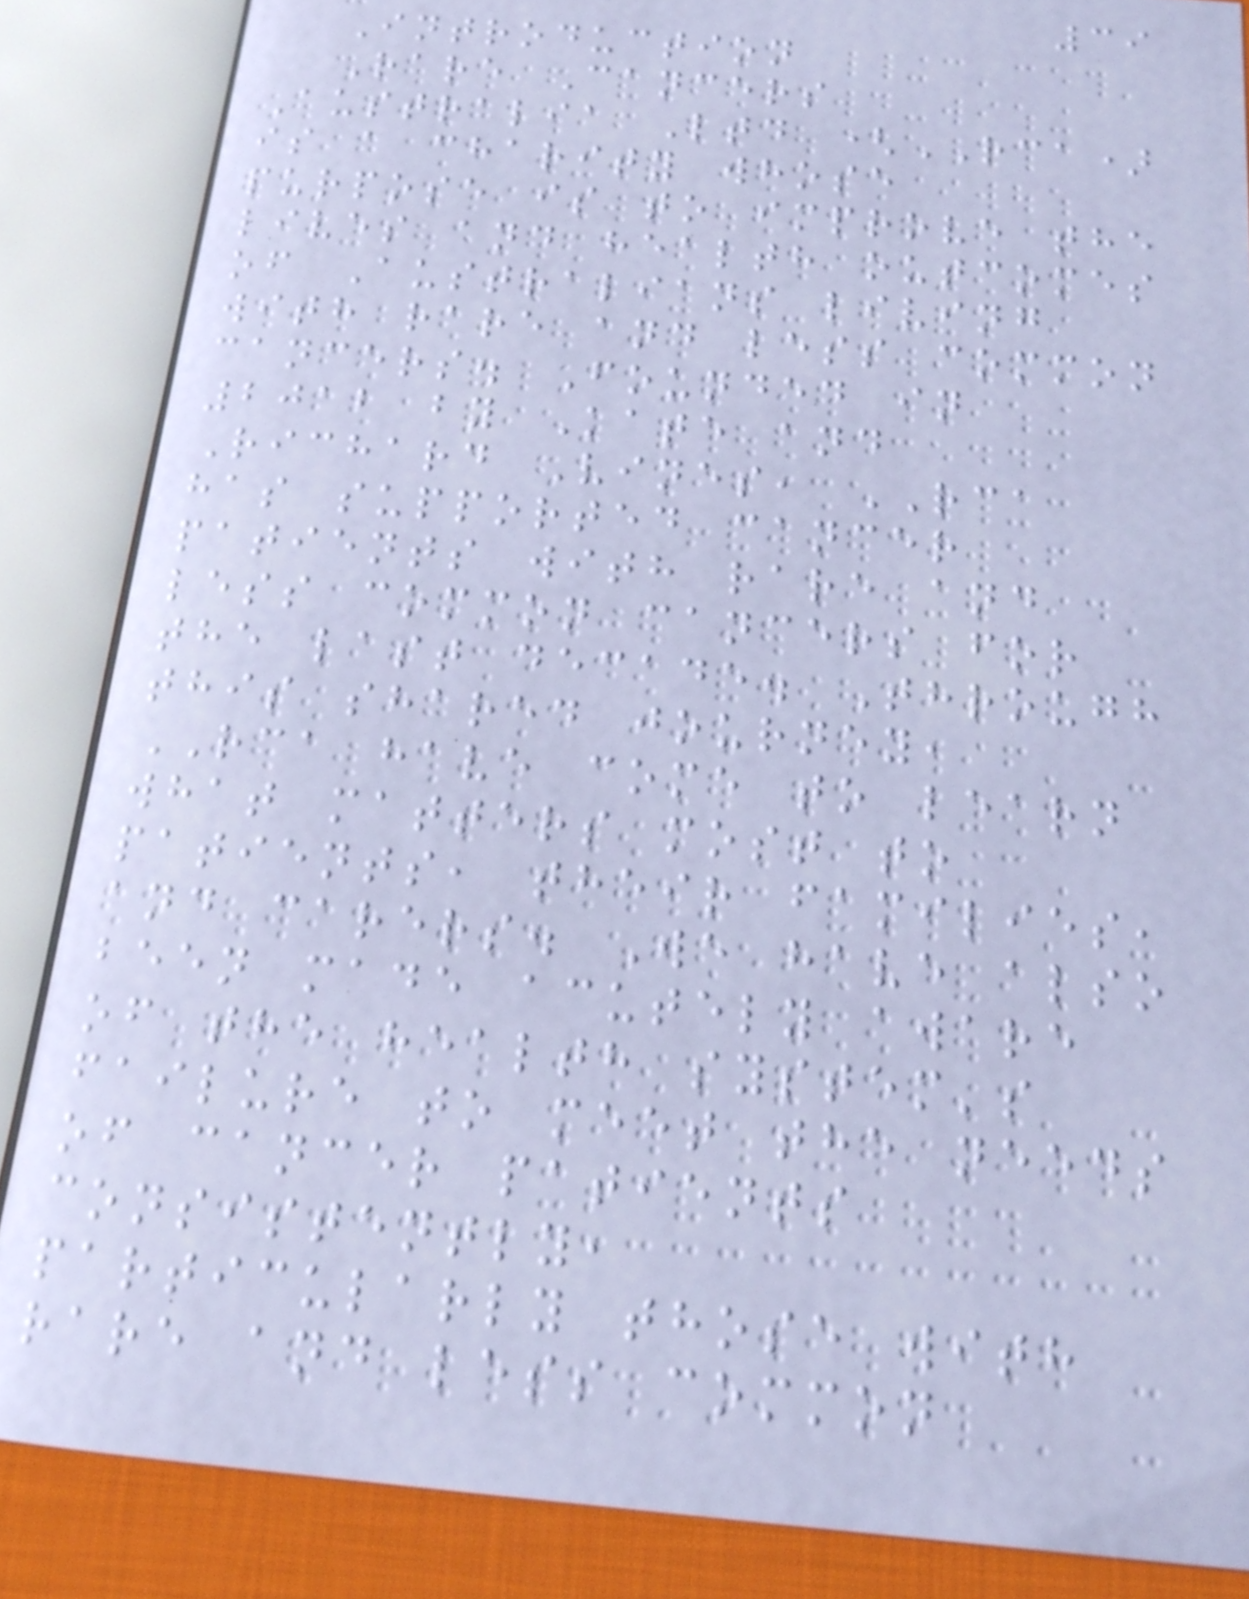39
Introduction
Rare Cancers
Australia Ltd (RCA)
is a charity whose
purpose is to improve the
lives and health outcomes
of Australians living
with rare and less common
cancers. Founded in
2012 by Kate and
Richard Vines, RCA
has supported cancer
patients with rare and
less common cancers for
the last decade. Through
this shared journey,
RCA have come to learn
what matters most to
patients, their families,
and carers. We have also
been made acutely aware
of the health system's
failure to meet the needs
of cancer patients
consistently,
particularly those with
rare and less common
